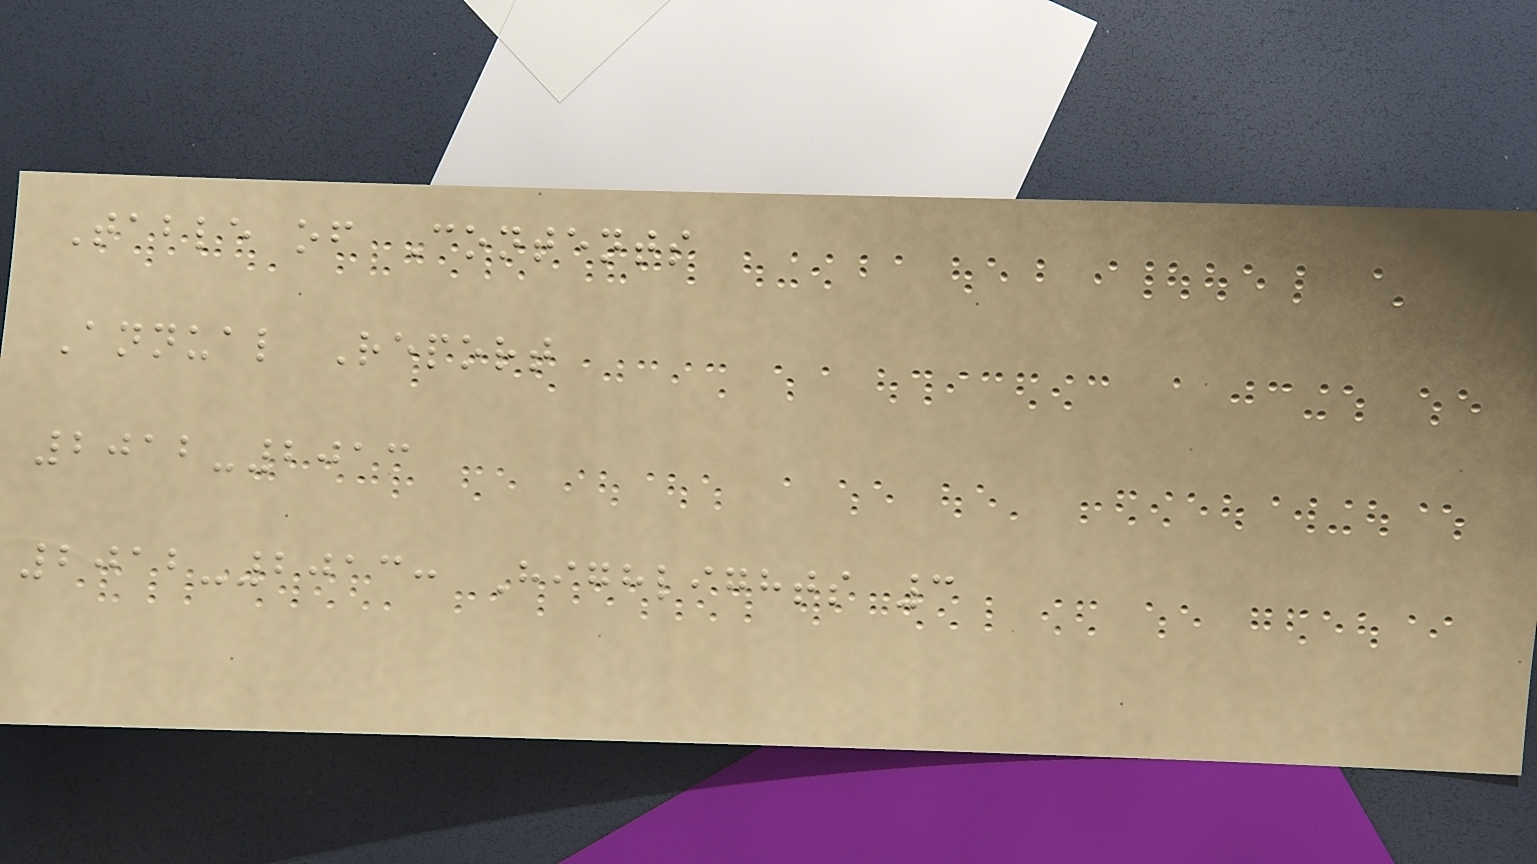Table of Contents
Annual Report
2012-2013
2012-2013: Highlights 3
